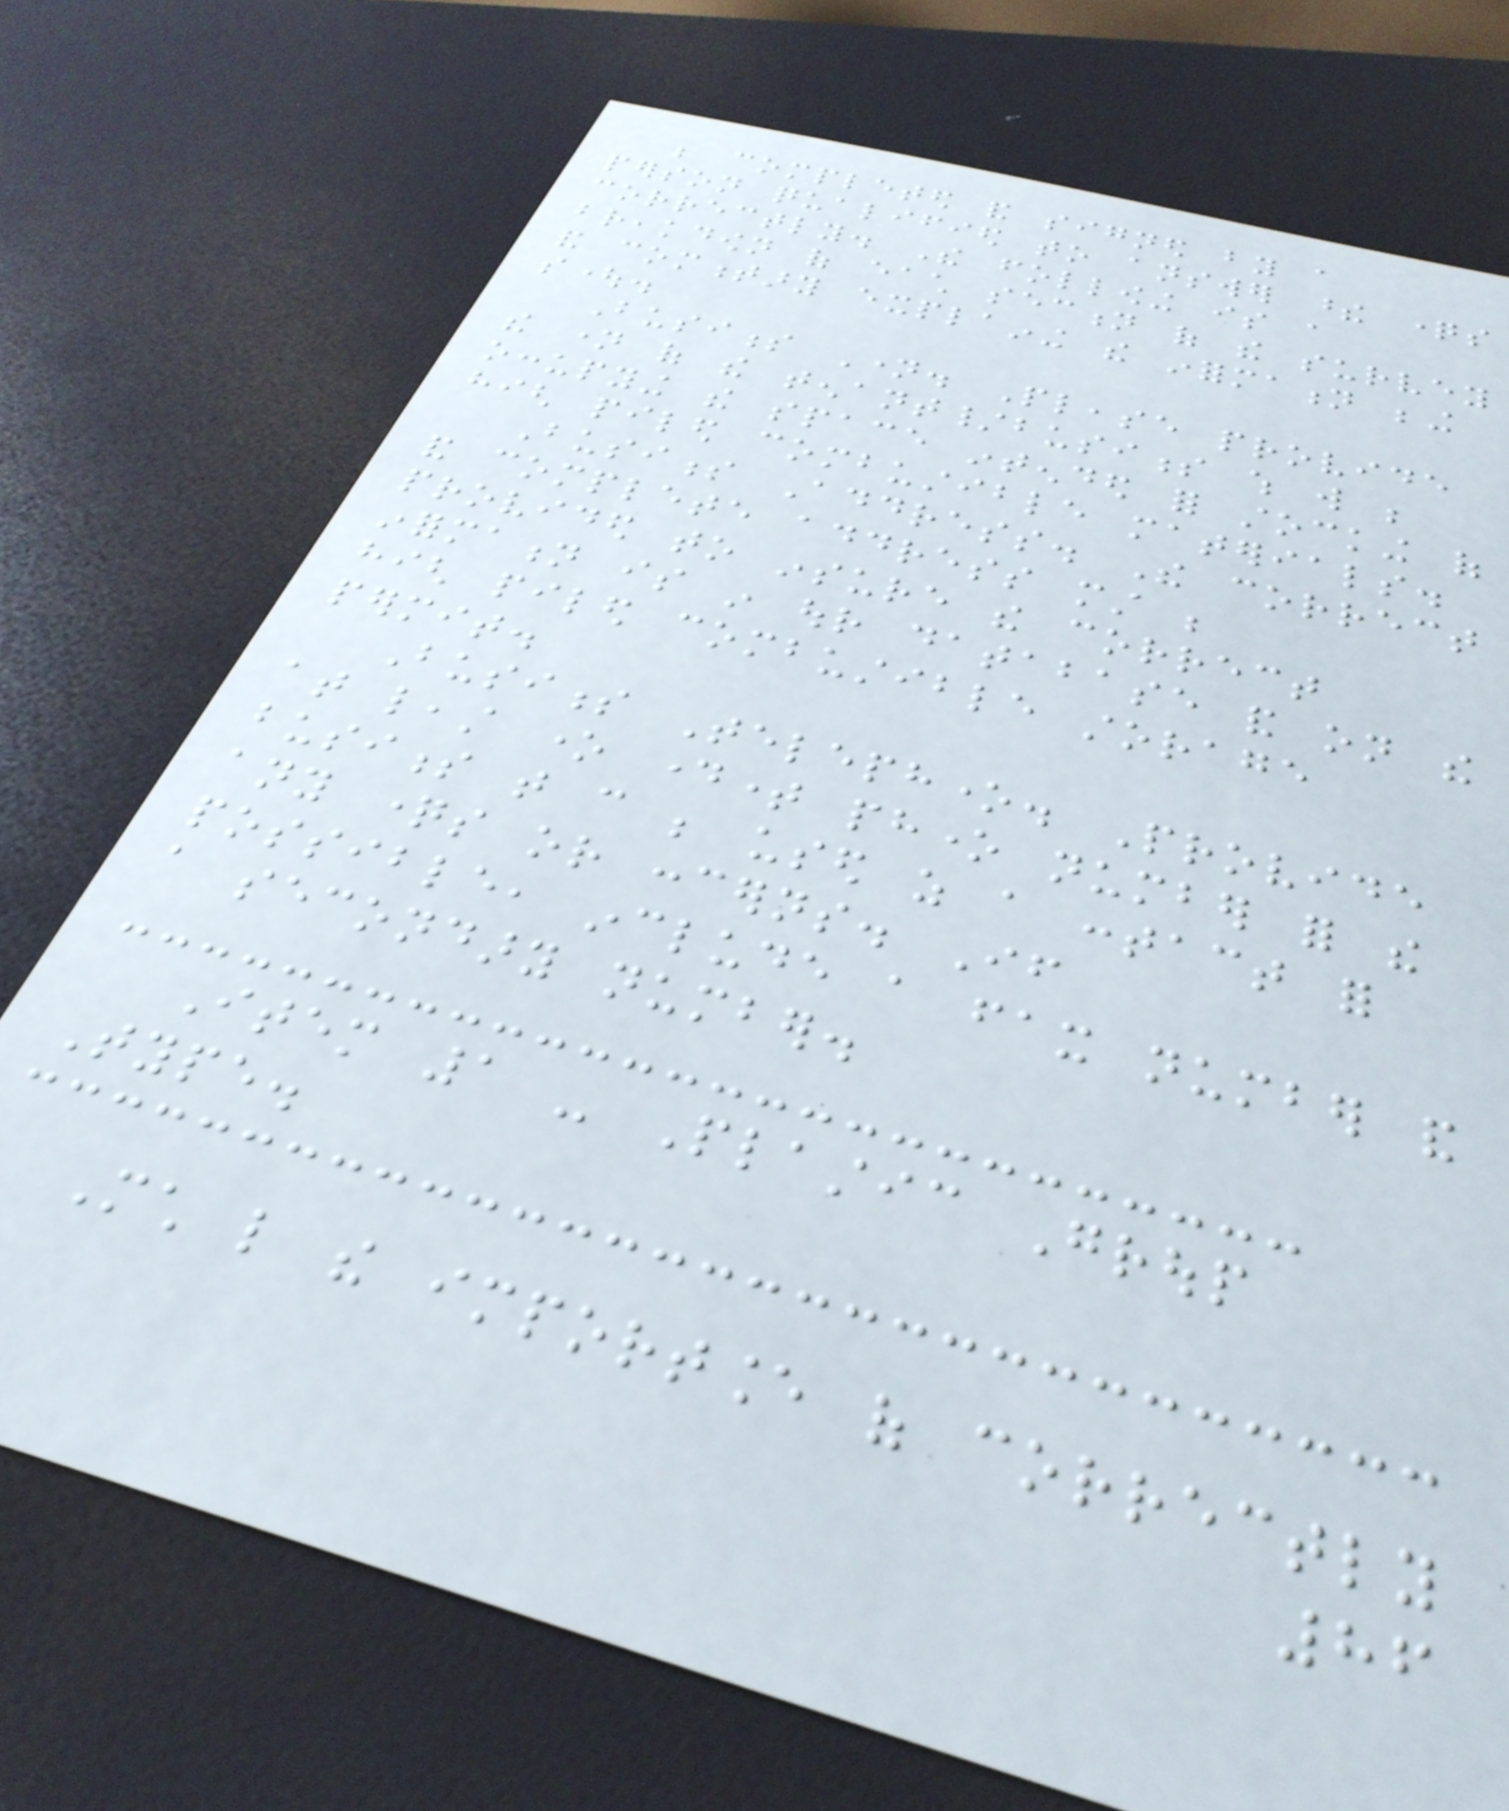be completed and signed by a
person qualified to answer these questions
correctly. The following is a
breakdown of each section of the survey
and commentary explaining the information being
sought.
Business Name. Please provide
the name of the tenant/business which will be
occupying the space intended for stocking of
high piled combustible materials.
Business Address. The correct
and complete address must be
provided to insure the correct
information is in our database and on the
high piled combustible storage
permit.
Business Telephone. Provide
at least one daytime phone number for the
business that can be used as a contact for
any questions or concerns. If
possible, include a fax number and
a secondary number.
Item 1 - Plastic Group
Type.
Much like the importance of correctly
86
